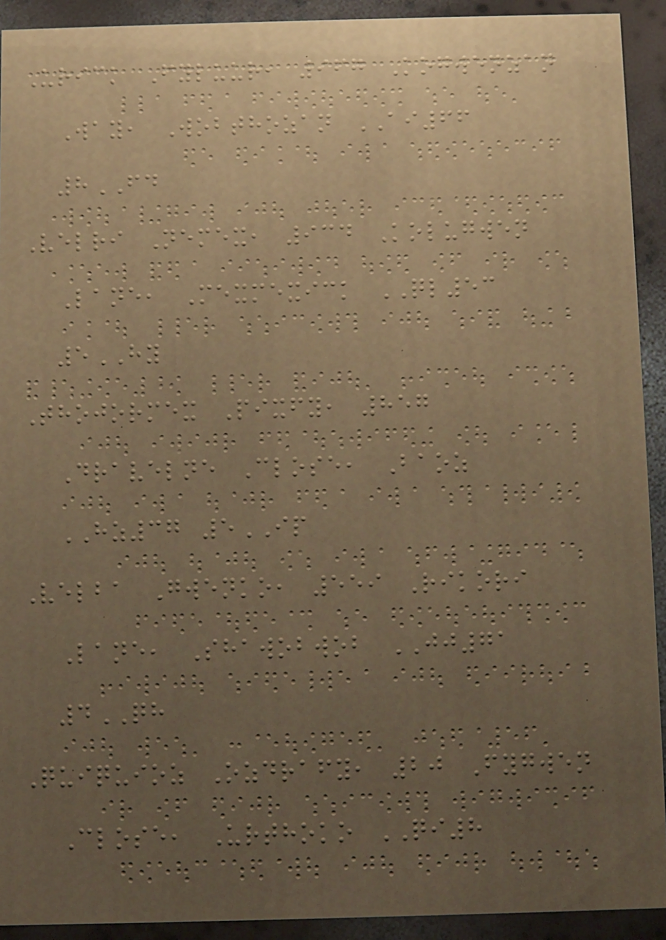Urick Fyluur, 967 Kogwenzan
Way, Wobthozan AI66
8FD
Velri Nemex, 934 Kolugwen
Lane, Mexmexick QL53
5HY
Thojormex Pixfy, 857
Dravelne Close, Baoz
HZ37 5IP
Velba Gwenko, 559 Rikori
Lane, Shawobwob JJ71
4QH
Quiquioz Ozdrafy, 20 Fygwen
Close, Urthoko QI8
